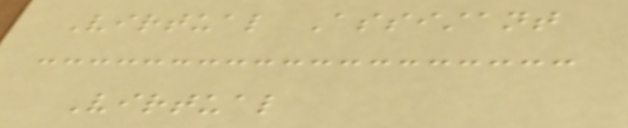Virtual Assistant
Virtual
